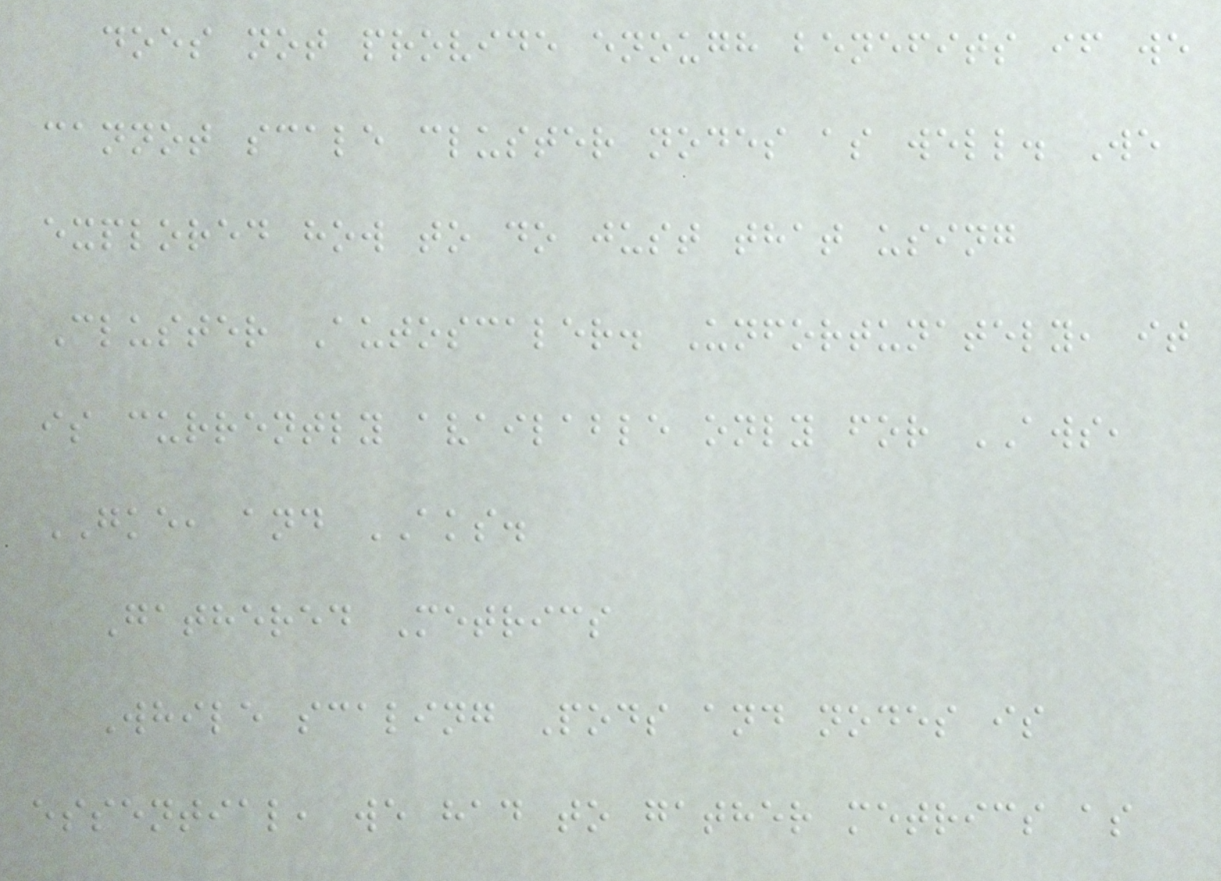does not provide enough benefits if we
cannot scale cluster nodes as well. We
explored how to do just that using
Cluster Autoscaler. Unfortunately, it
is currently available only for AWS,
GKE, and AKS.
Gathered Metrics
While scaling Pods and nodes is
essential, we had to gather metrics as
